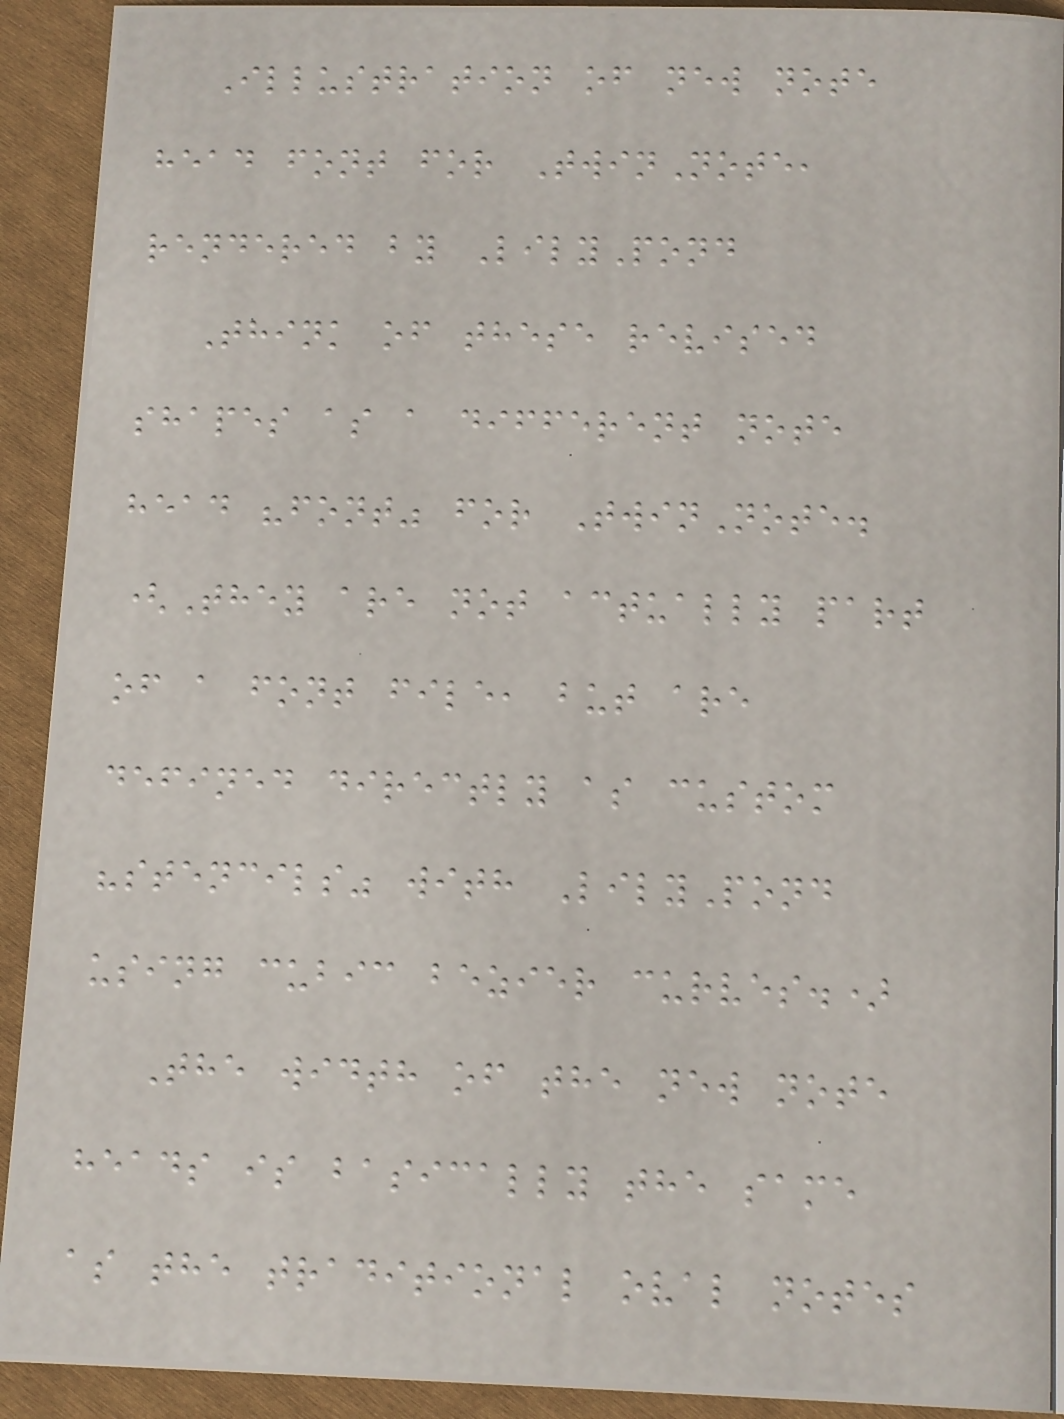Illustration of new note
head font for TwinNote,
rendered by LilyPond
Think of these revised
shapes as a different note
head "font" for TwinNote.
(They are not actually part
of a font file, but are
defined directly as custom
"stencils" with LilyPond
using cubic bezier curves.)
The width of the new note
heads is basically the same
as the traditional oval notes
